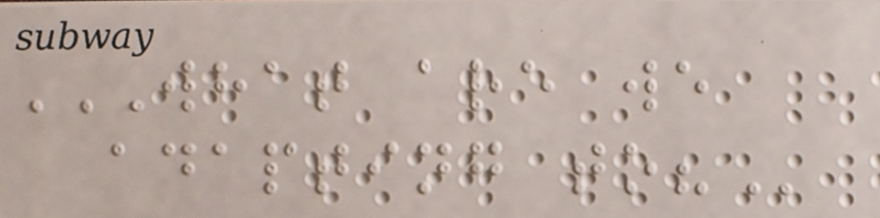WHAT ARE WE
ADAPTING TO?
